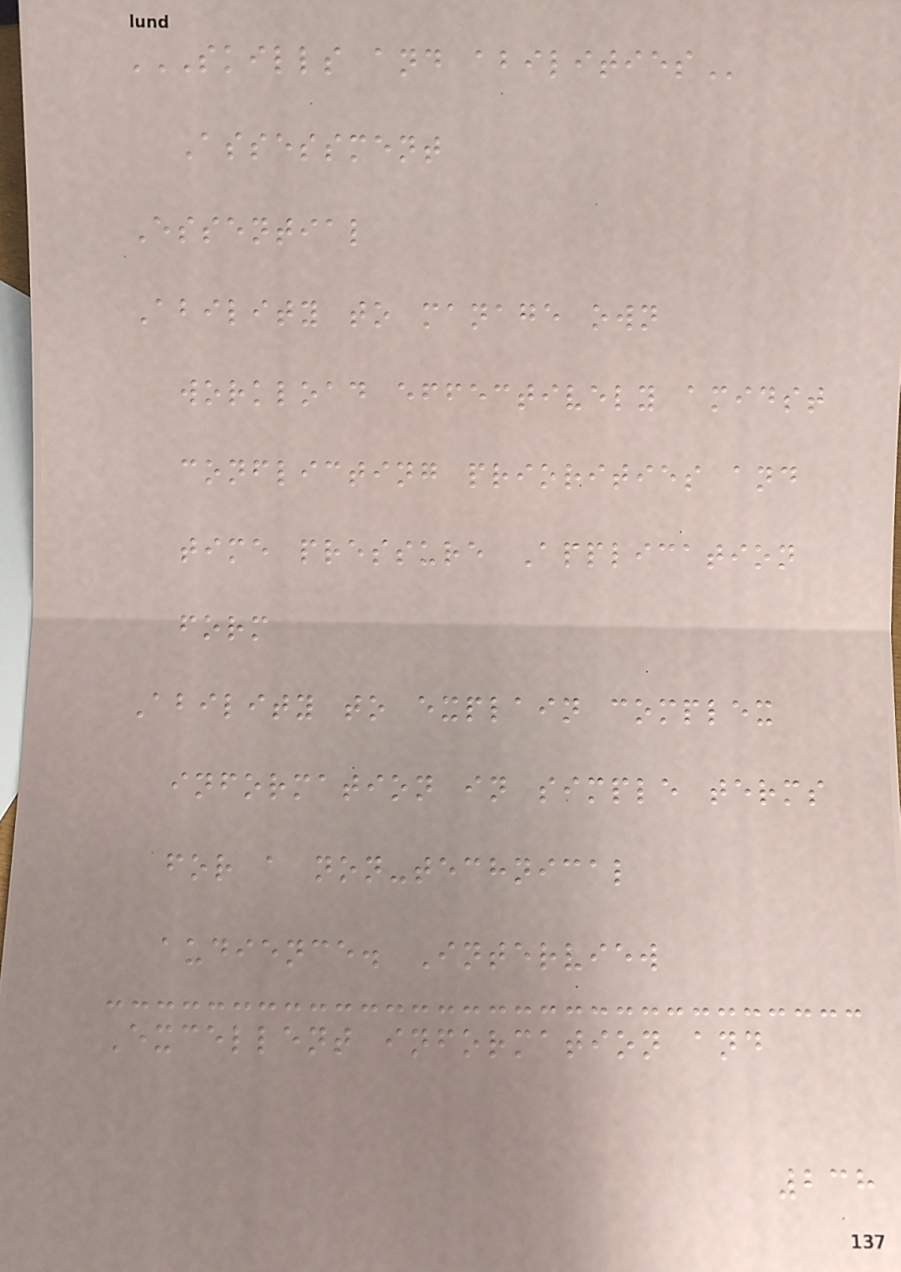SKILLS AND ABILITIES
Assessment
Essential
Ability to manage own
workload effectively amidst
conflicting priorities and
time pressure Application
form
Ability to explain complex
information in simple terms
for a non-technical
audience. Interview
Excellent information and
238
